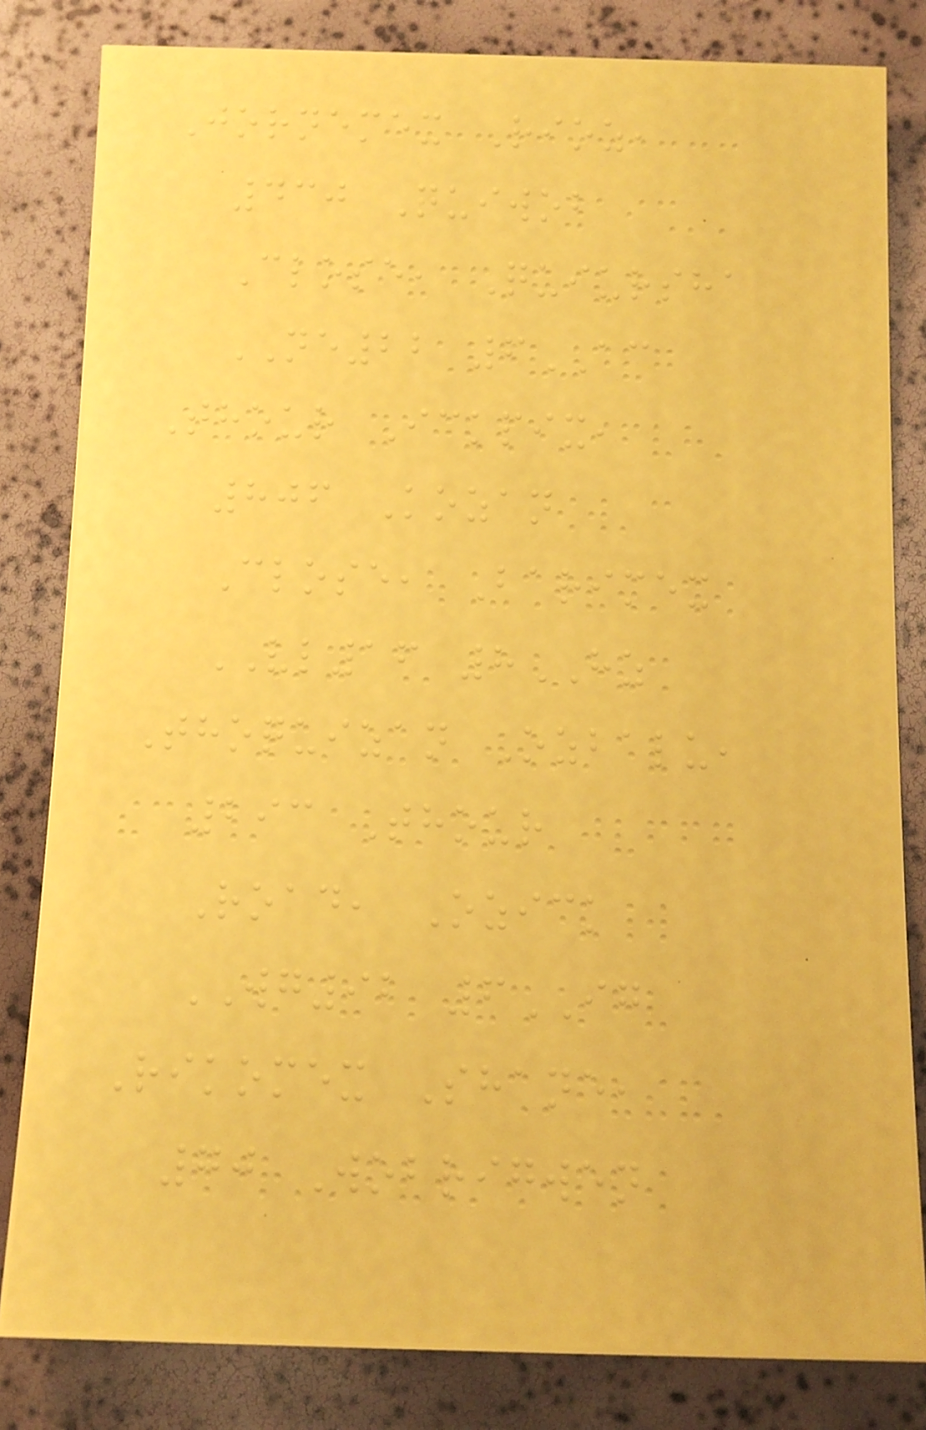Jornemex Rioz,
430 Quiwob
Close, Quiursha
NE22 6AC
Thour Ickpix,
806 Kozan
Close, Barimex
VL16 8HZ
Thoquizan Ozbalu,
293 Thour
Road, Ozick
WG92 6IG
Rikomex Shane,
70 Wobrigwen
